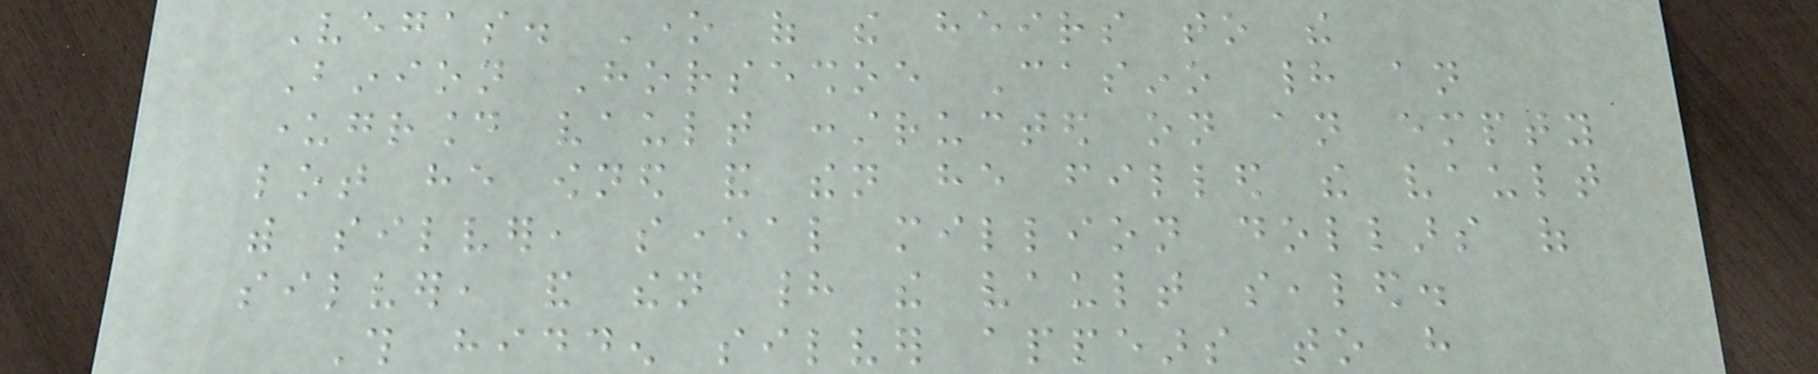Vegas. One of the heirs to the
Binion Horseshoe Casino had an
underground vault constructed on an empty
lot he owned and then he filled the vault
with silver, several million dollars of
silver, and then had the vault sealed.
This hidden silver appears to have
